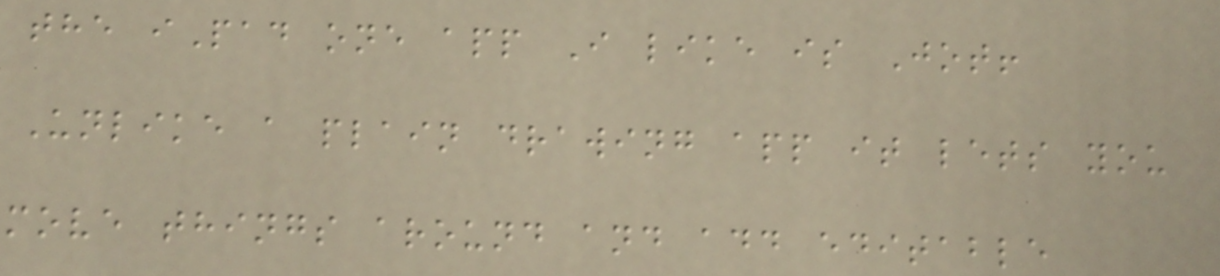the iPad one app I like is Jot!
Unlike a plain drawing app it lets you
move things around and add editable
